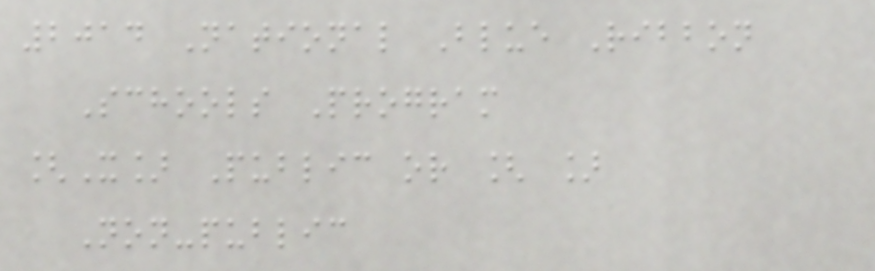2014 National Blue Ribbon
Schools Program
[X] Public or [ ]
Non-public
